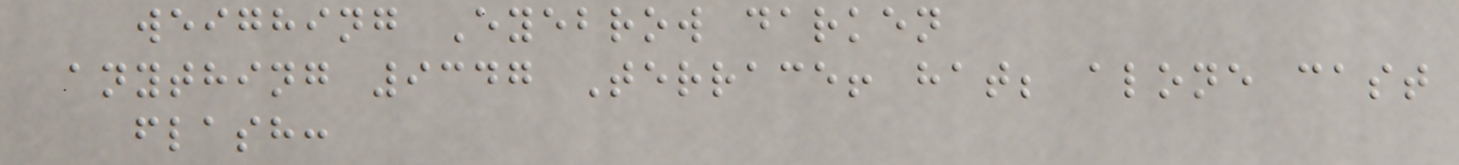weighing Eyebrow darken
anything 9347 Terrace! hat; alone cast
flash:
